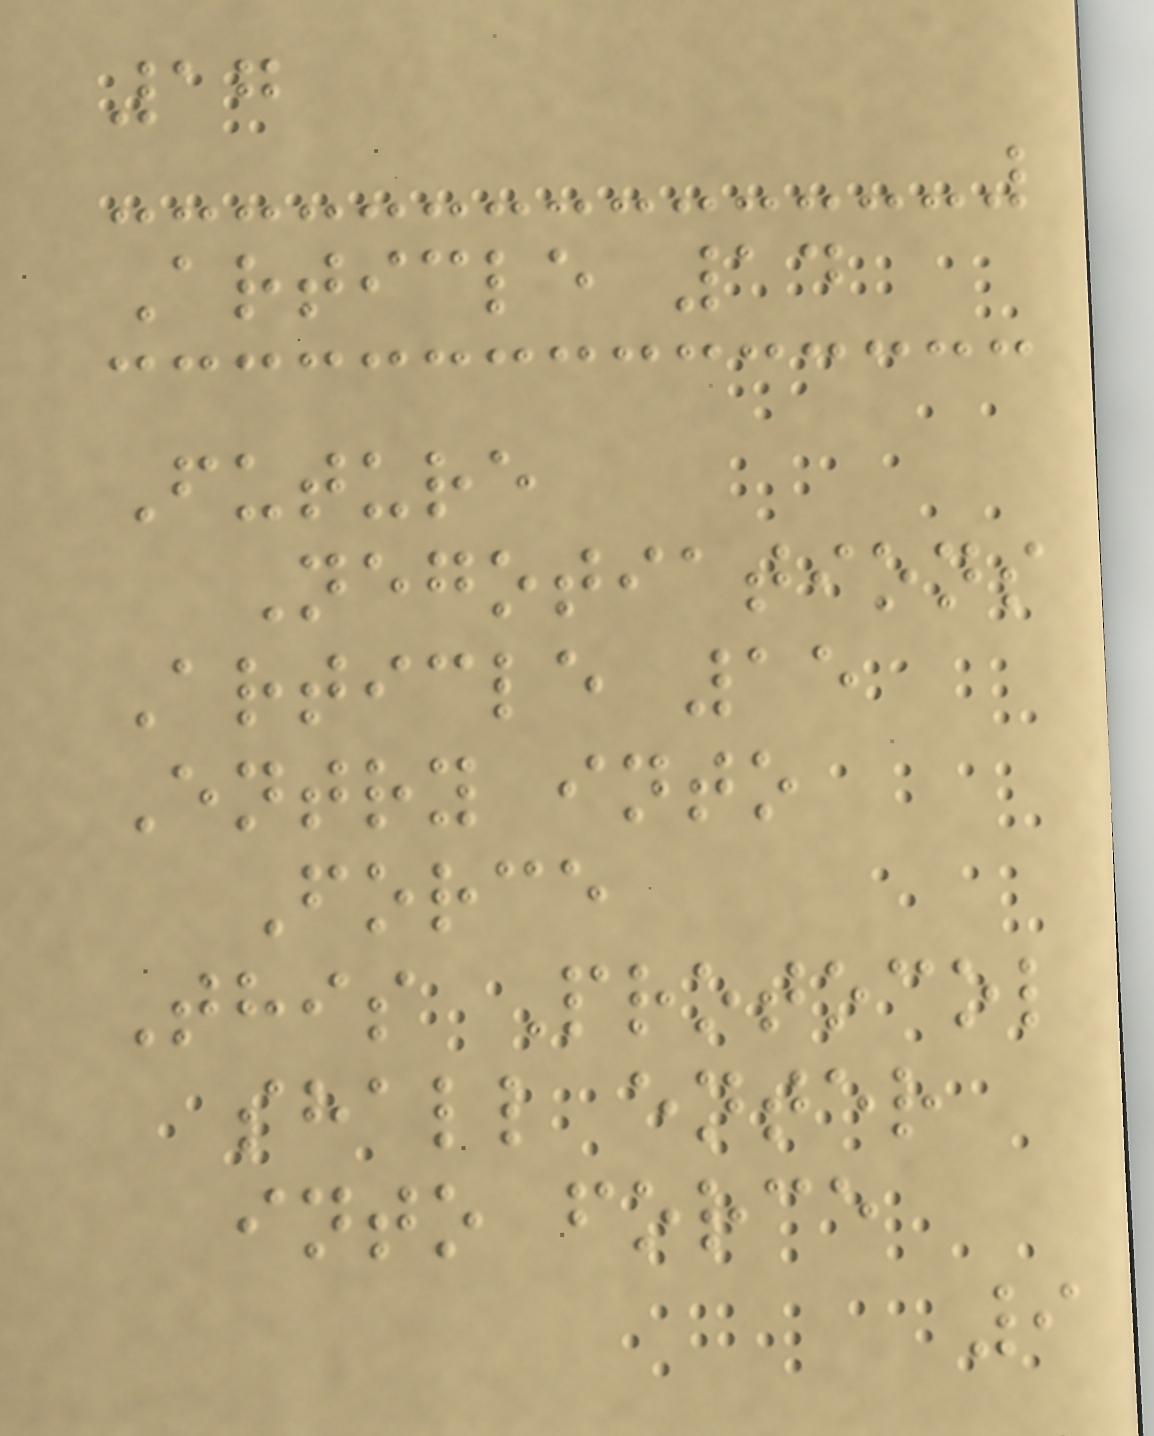17
Article 14
Future
Negotiations
Article 15
Entry into
Force
This Protocol
shall enter
into force
9
